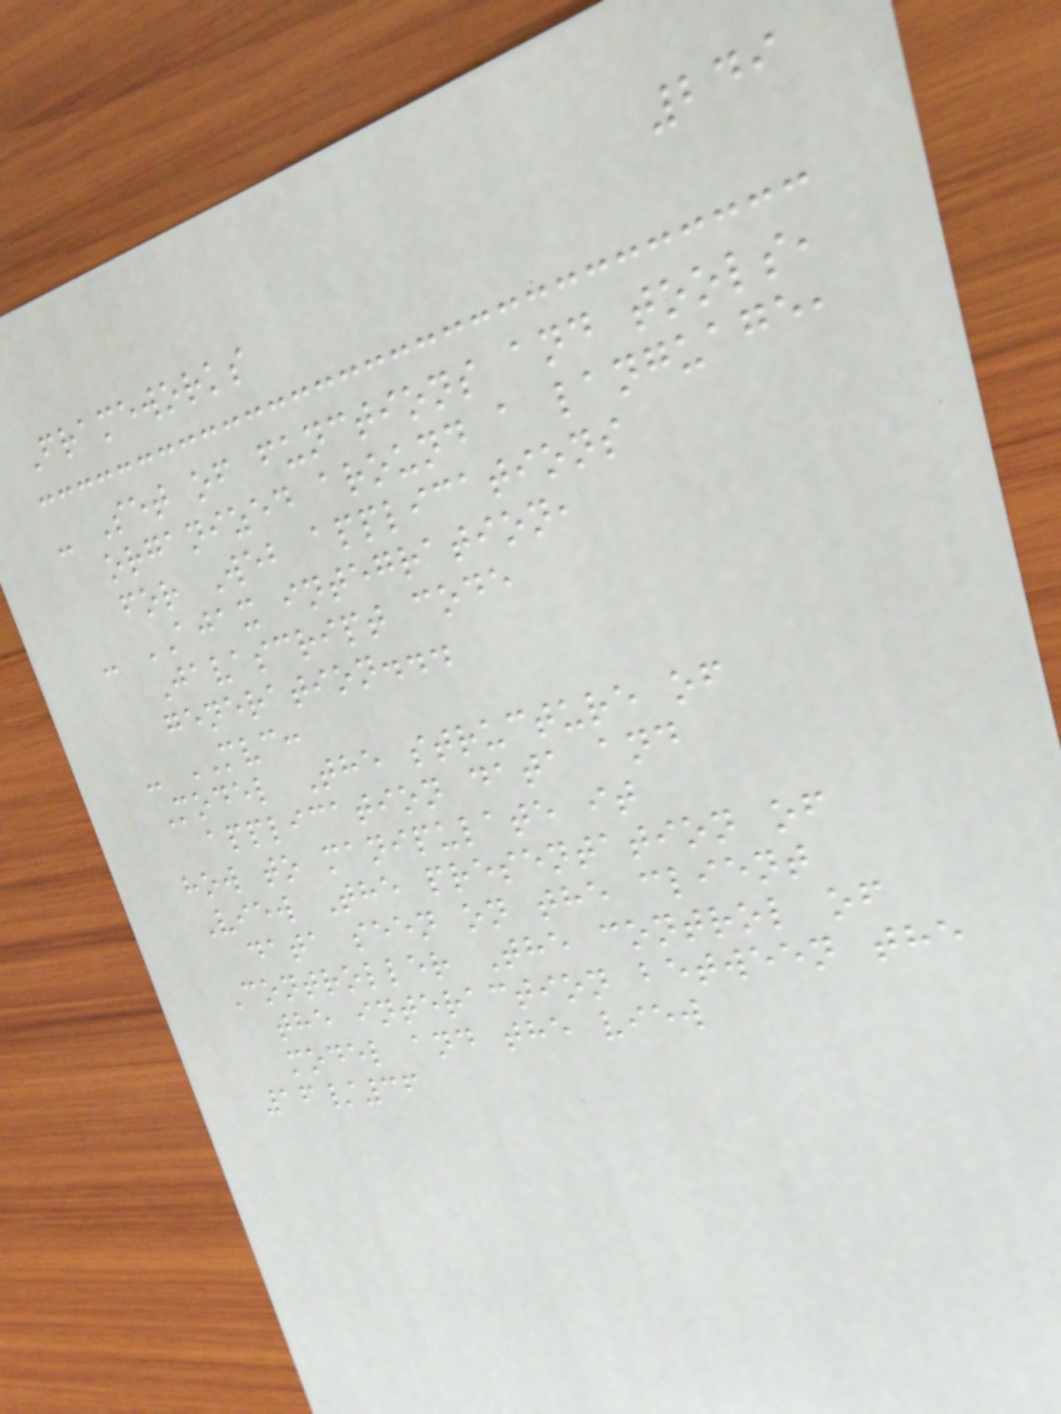249
Frameworks
- Set of functions and tools,
organized around a language,
for Web applications
- AJAX integration,
Javascript code
generation...
- MVC:
Model The structure of
application data and
how to manipulate it
View The presentation of
data seen on the client
Controller The control of
the interaction between the
model and the view
16/36
